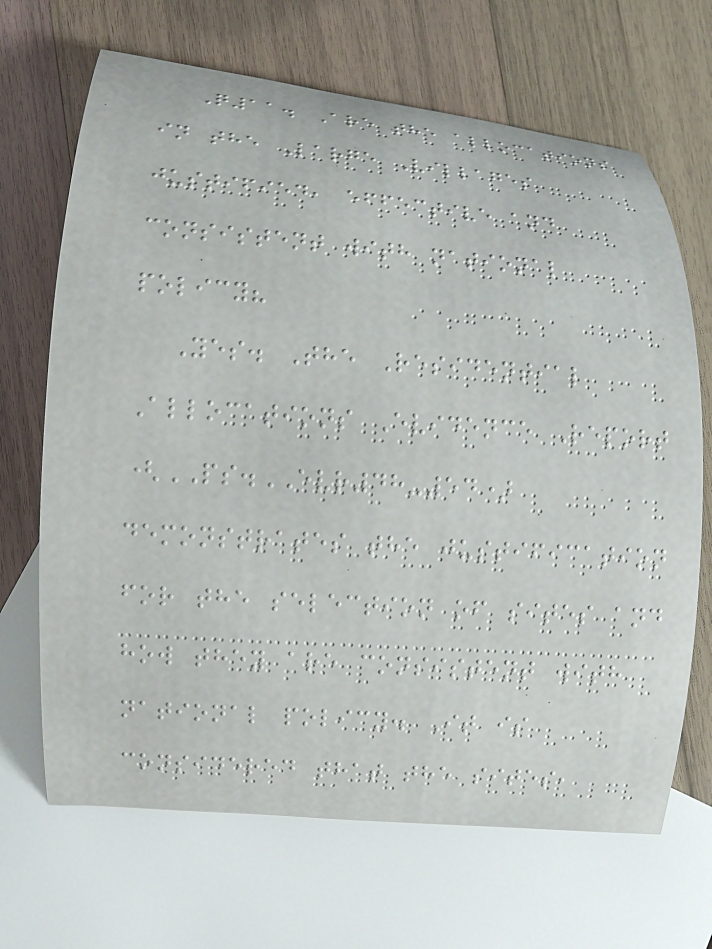Q11. Are the allocations
in the Large Villages
justified, effective and
consistent with national
policy?
Yes. The Residential
Allocations Evidence Report
(PS.EVR48-54)
demonstrates the justification
for the selection of sites and
how they are consistent with
national policy. It is
considered that the sites,
